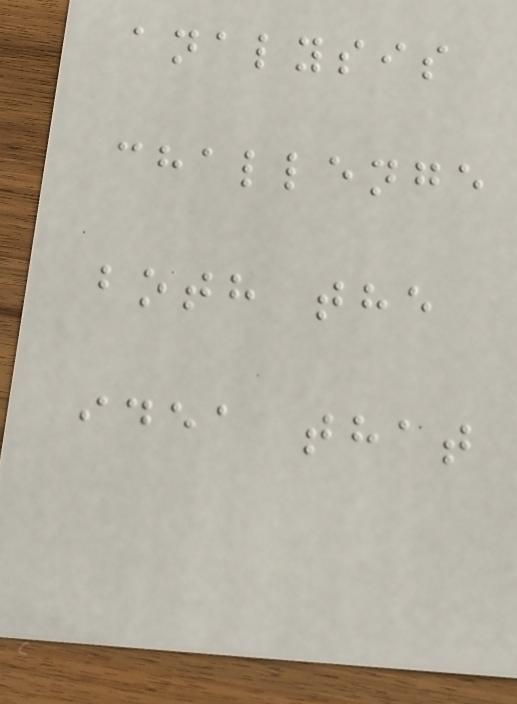analysis
challenge
both the
idea that
